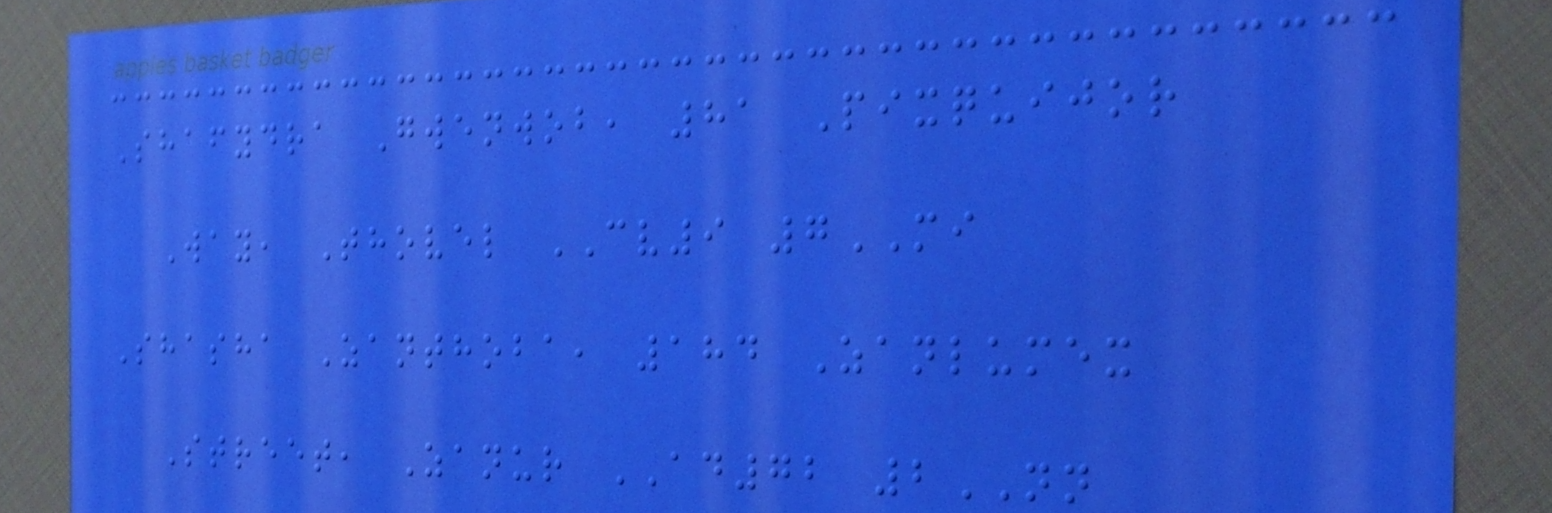Shafydra Gwenwob, 81 Pixquijor
Way, Thovel CV9 7MI
Shasha Zanthoba, 184 Zanlumex
Street, Zanur AD72 2NN
